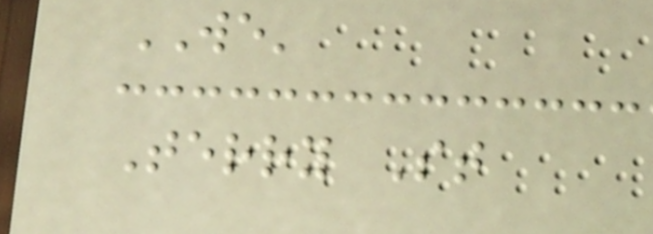WE'
Terry St
